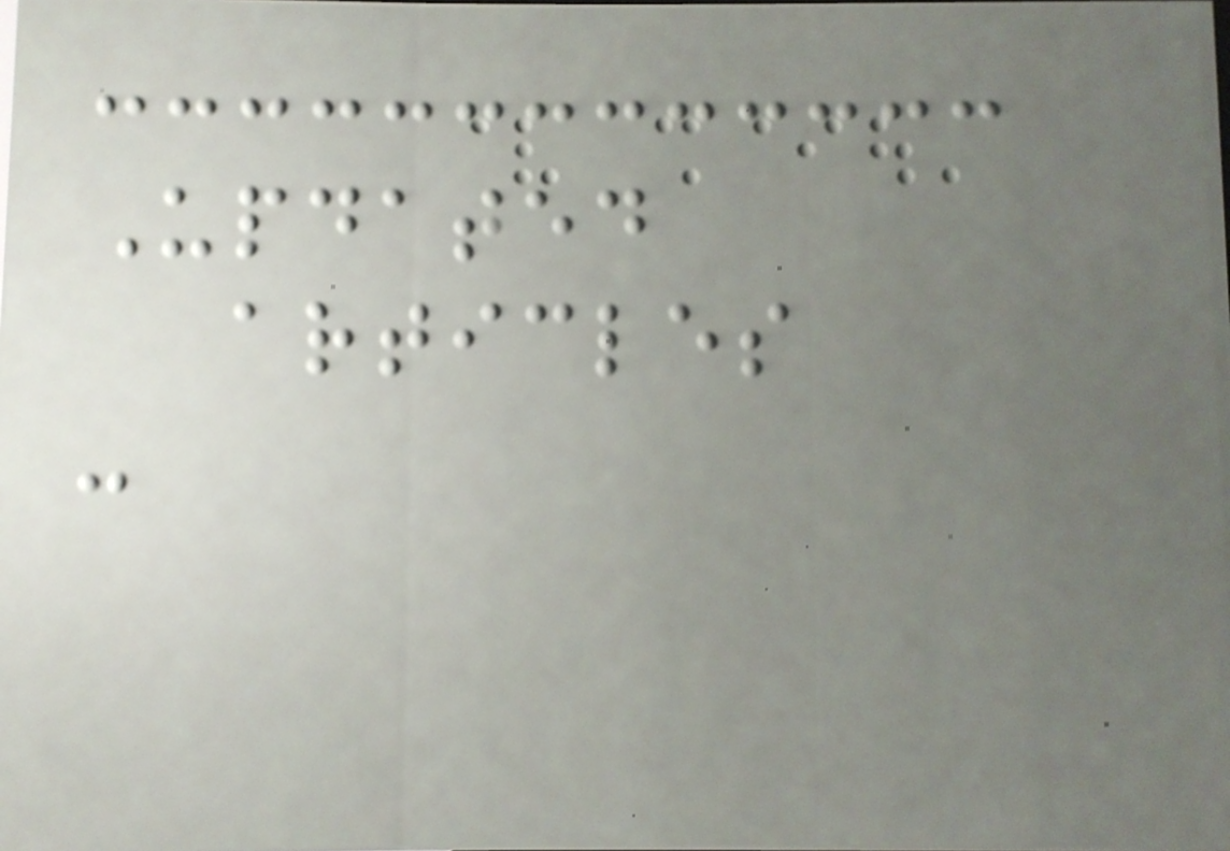Updated
articles
-
